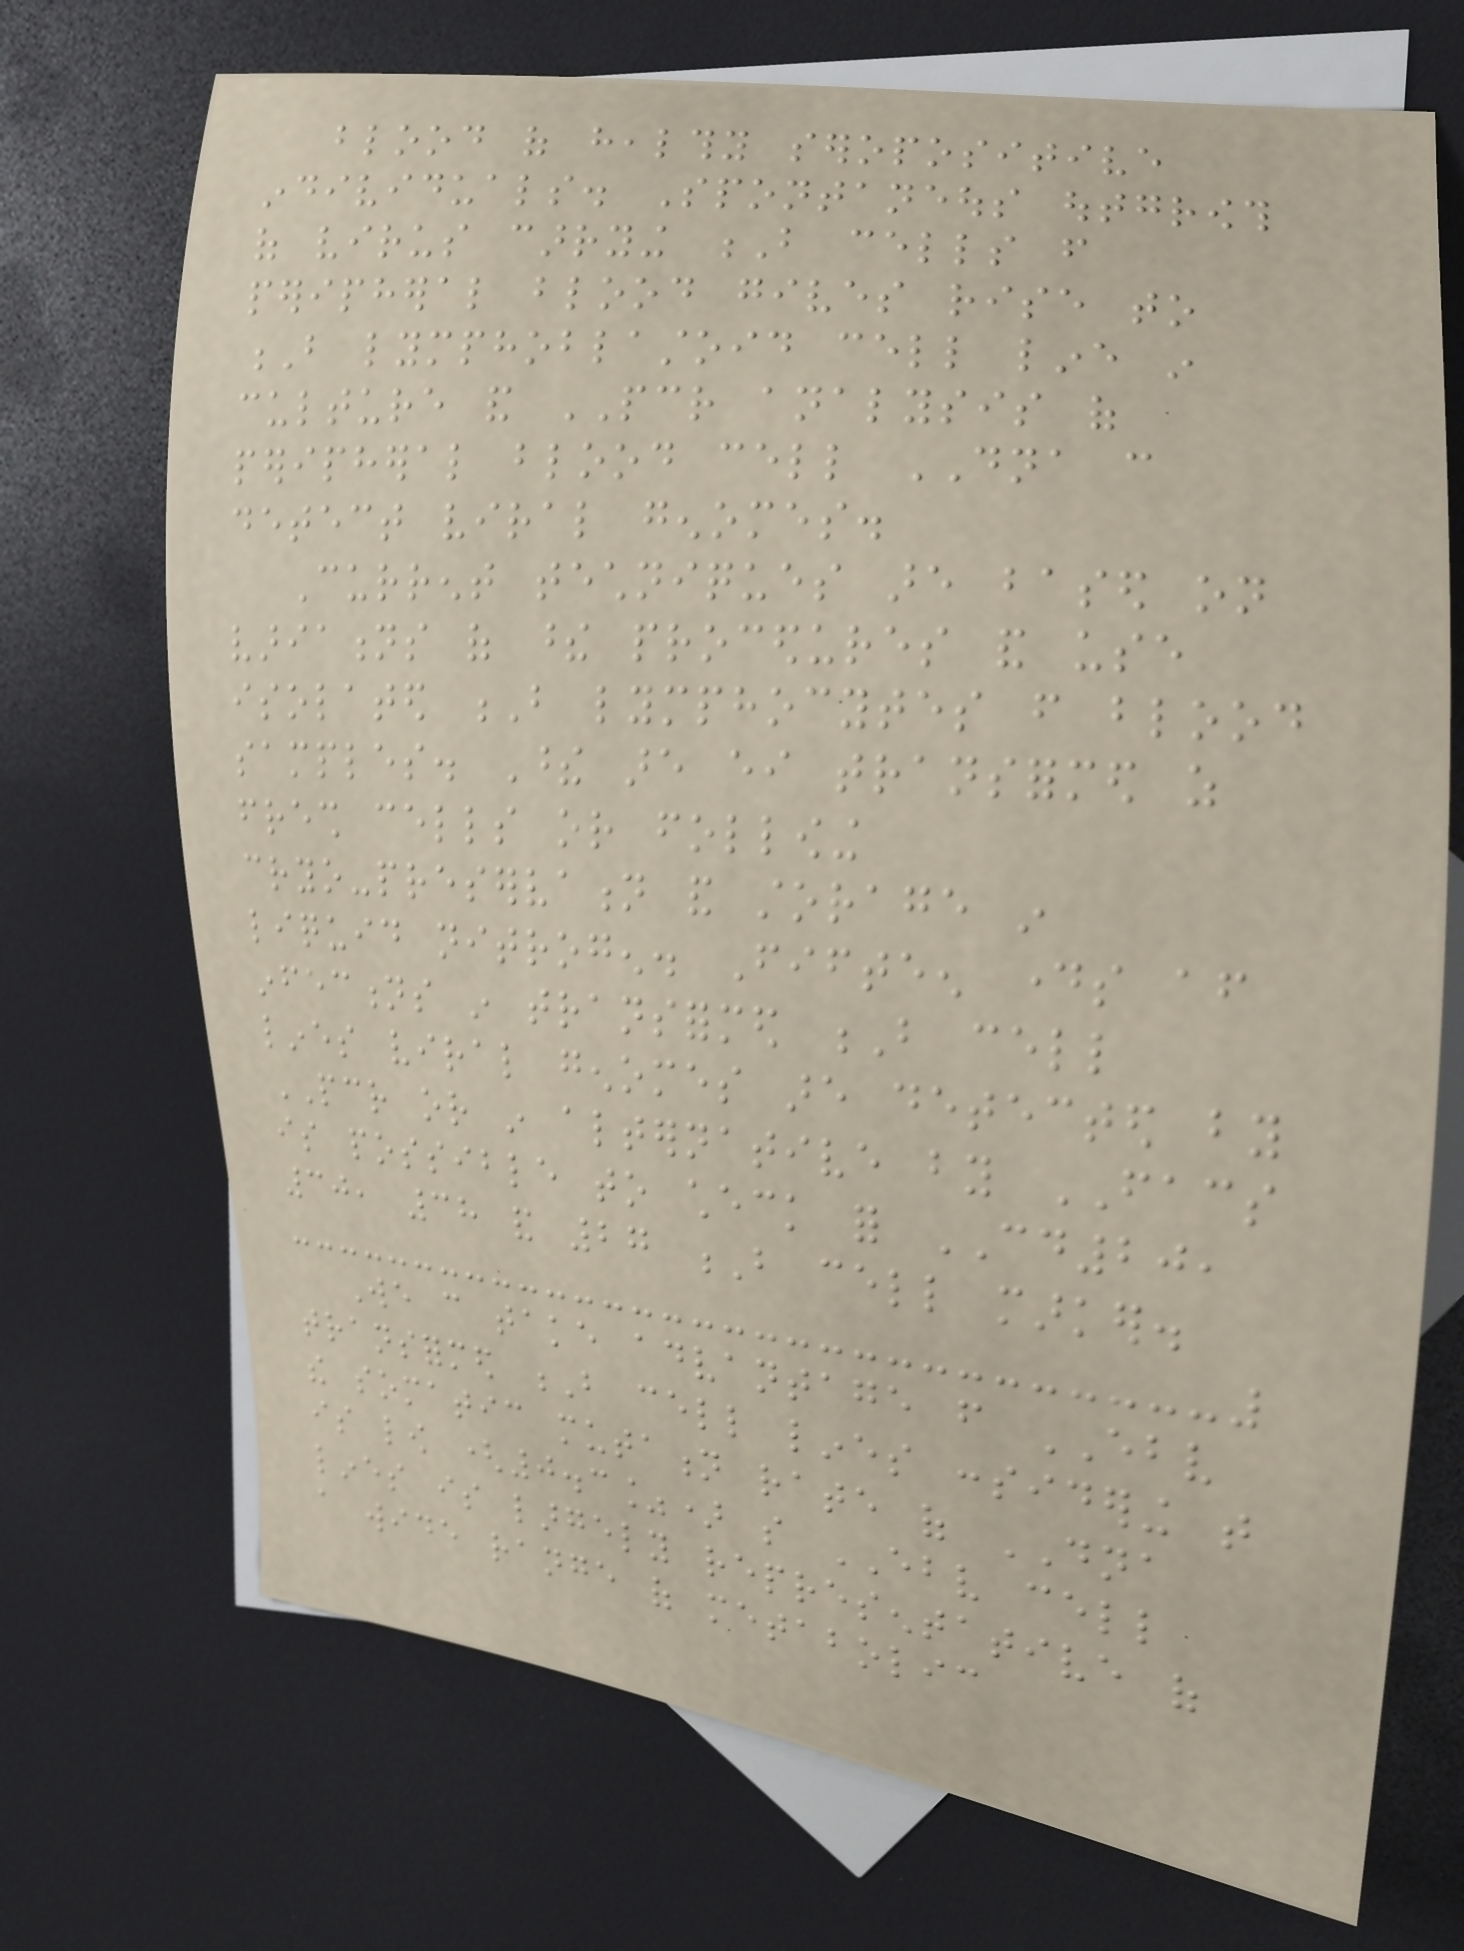blood of healthy seropositive
individuals. Spontaneous outgrowth
of virus carrying B cells from
peripheral blood gives rise to
B lymphoblastoid cell line in
culture and PCR analysis of
peripheral blood cell DNA can
detect viral genomes.
Current techniques are based on
variations of these procedures and use
isolated B lymphocytes from blood
samples. These are either transformed as
fresh cells or following
cryo-preservation and storage in
liquid nitrogen. Fifteen days after
infections in transformed B cell
lines viral genomes are detected by
PCR or in alternative by FACS
is possible to check for CD20,
30, 38 and 27 B cell marker.
We can take advantage from EBV
transformed B cell lines considering that
the somatic mutation rate of DNA
is low (0.3%) so EBV cell
lines is largely representative of
a wide range of metabolic
